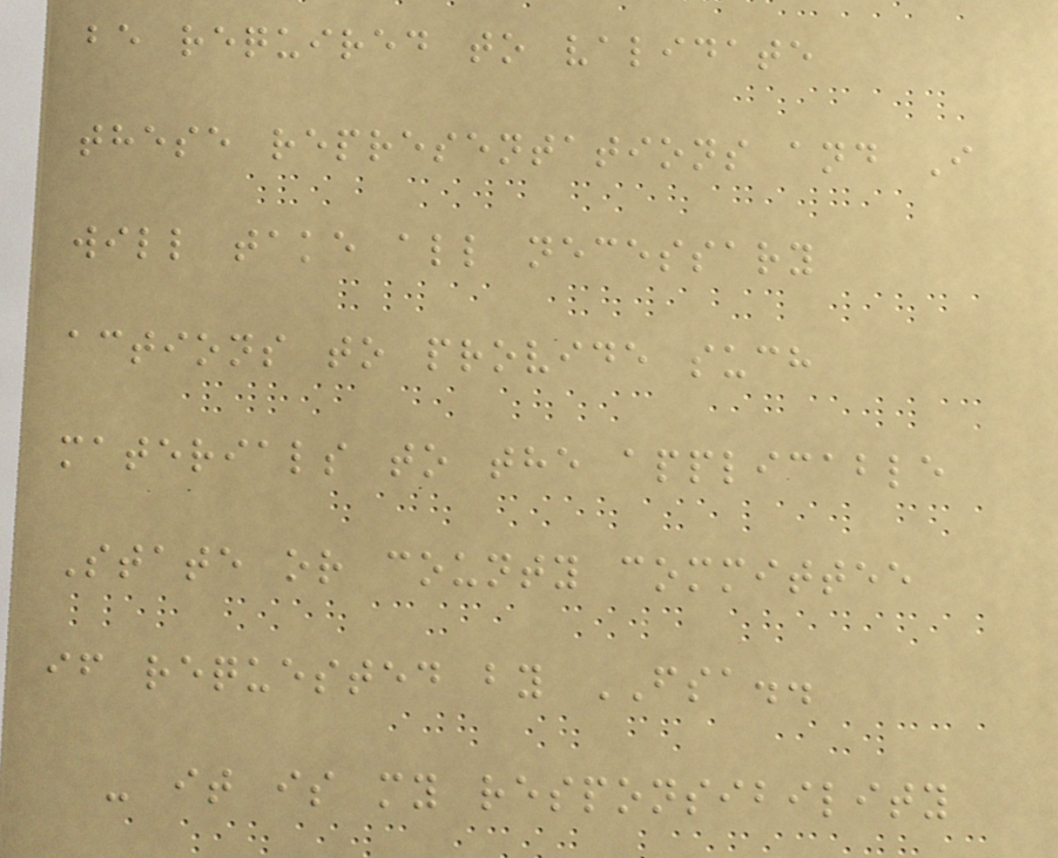be required to validate
these representations and I
will take all necessary
actions to provide such
materials to the applicable
State or county committee
if requested by FSA..
- it is my responsibility
